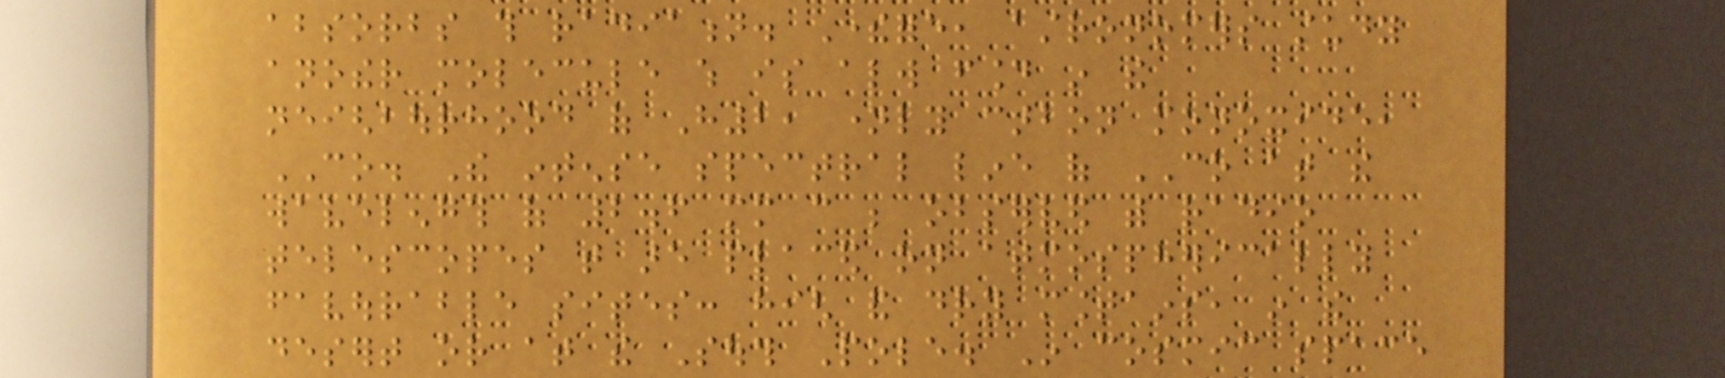absorbs this radiation. Therefore, astronomers study
another molecule which is always found in the
neighbourhood of H2, namely carbon monoxide,
CO. The intense spectral line of CO at the
wavelength of 2.6 mm can be observed with radio
telescopes that are placed on atmospherically
favourable sites: high and dry mountains, in the
desert or at the South Pole. In cosmic space
